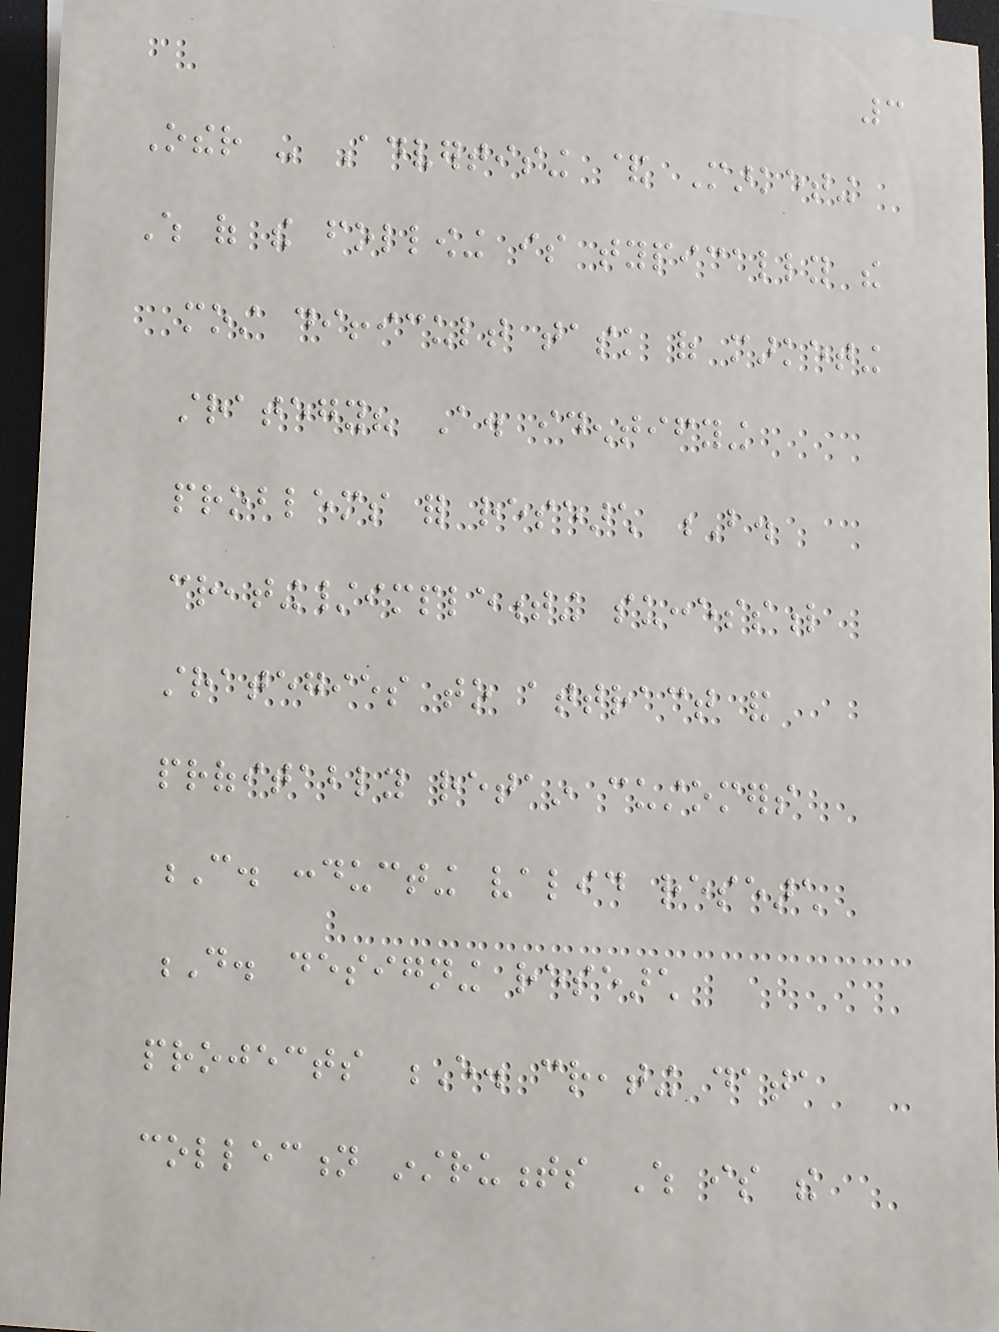3
Other - Advertising & Marketing
Which of the following is typically the
most difficult task of marketing
strategy? A. identifying
problems for research B.
creating/implementing successful
strategies to attract and
profitably retain customers
C. conducting valid research
D. designing research
projects E. creating data
collection instruments Which is the
